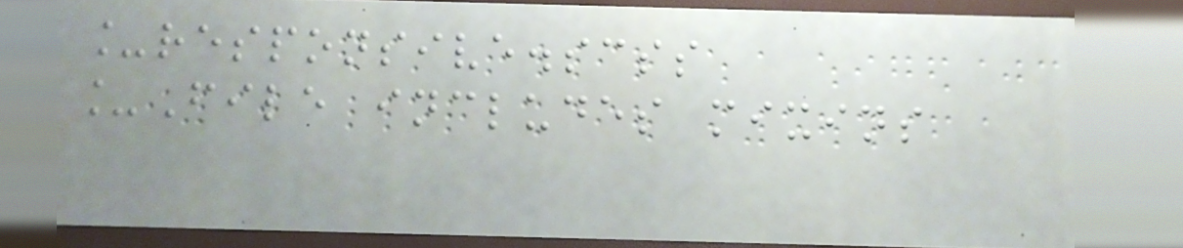_responsive.scss
_File includes mixins
